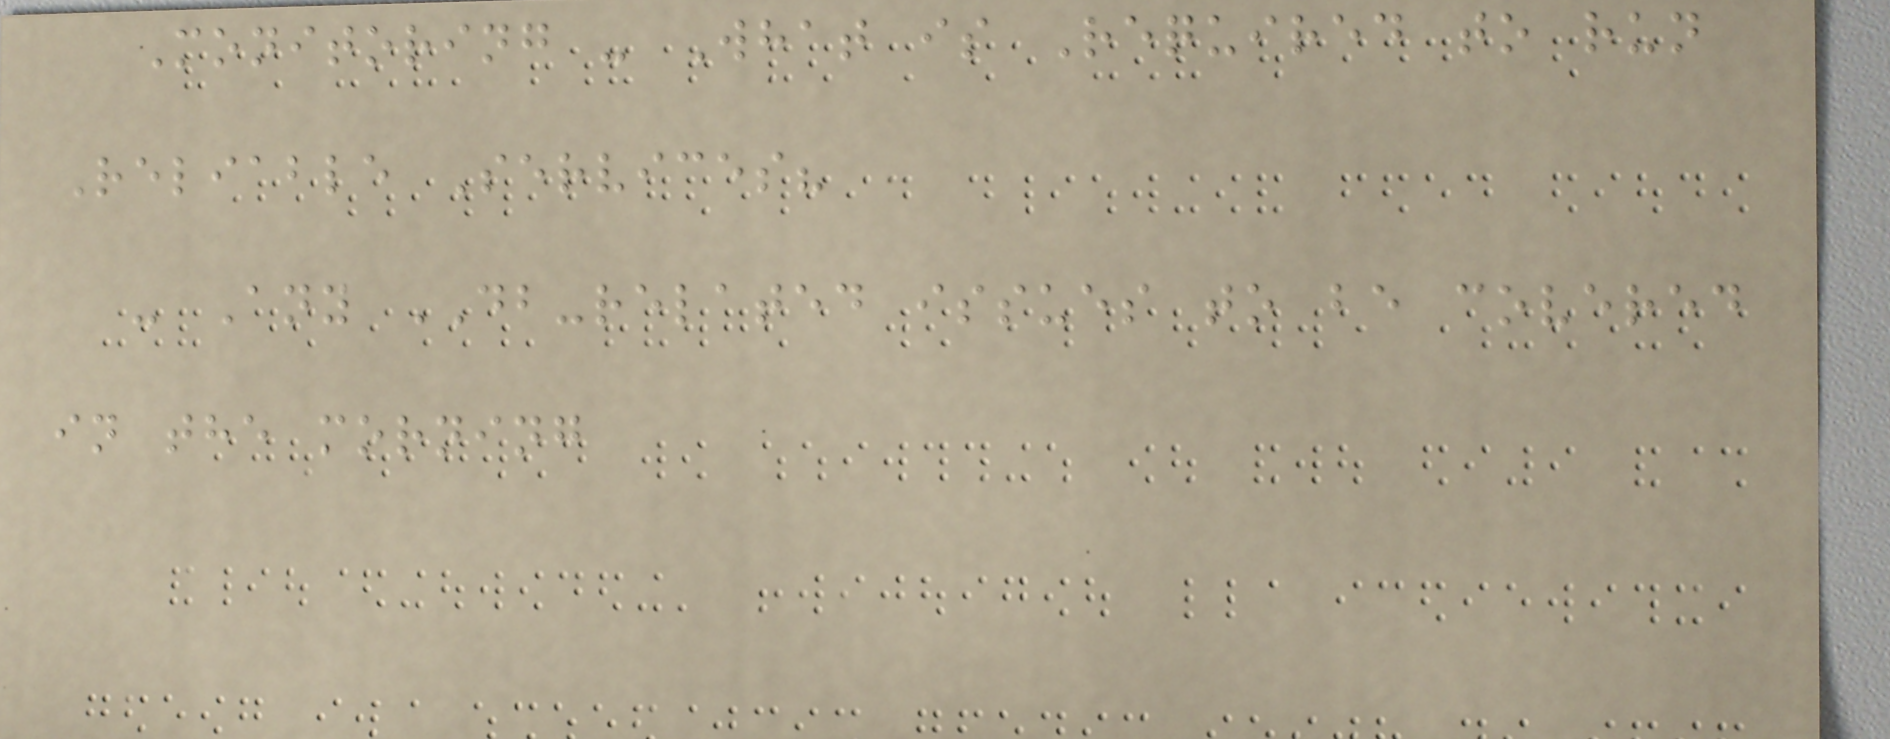Monitoring - What is Required to run
Reliable Services?
- Any DB-related issues to be covered
in the morning
